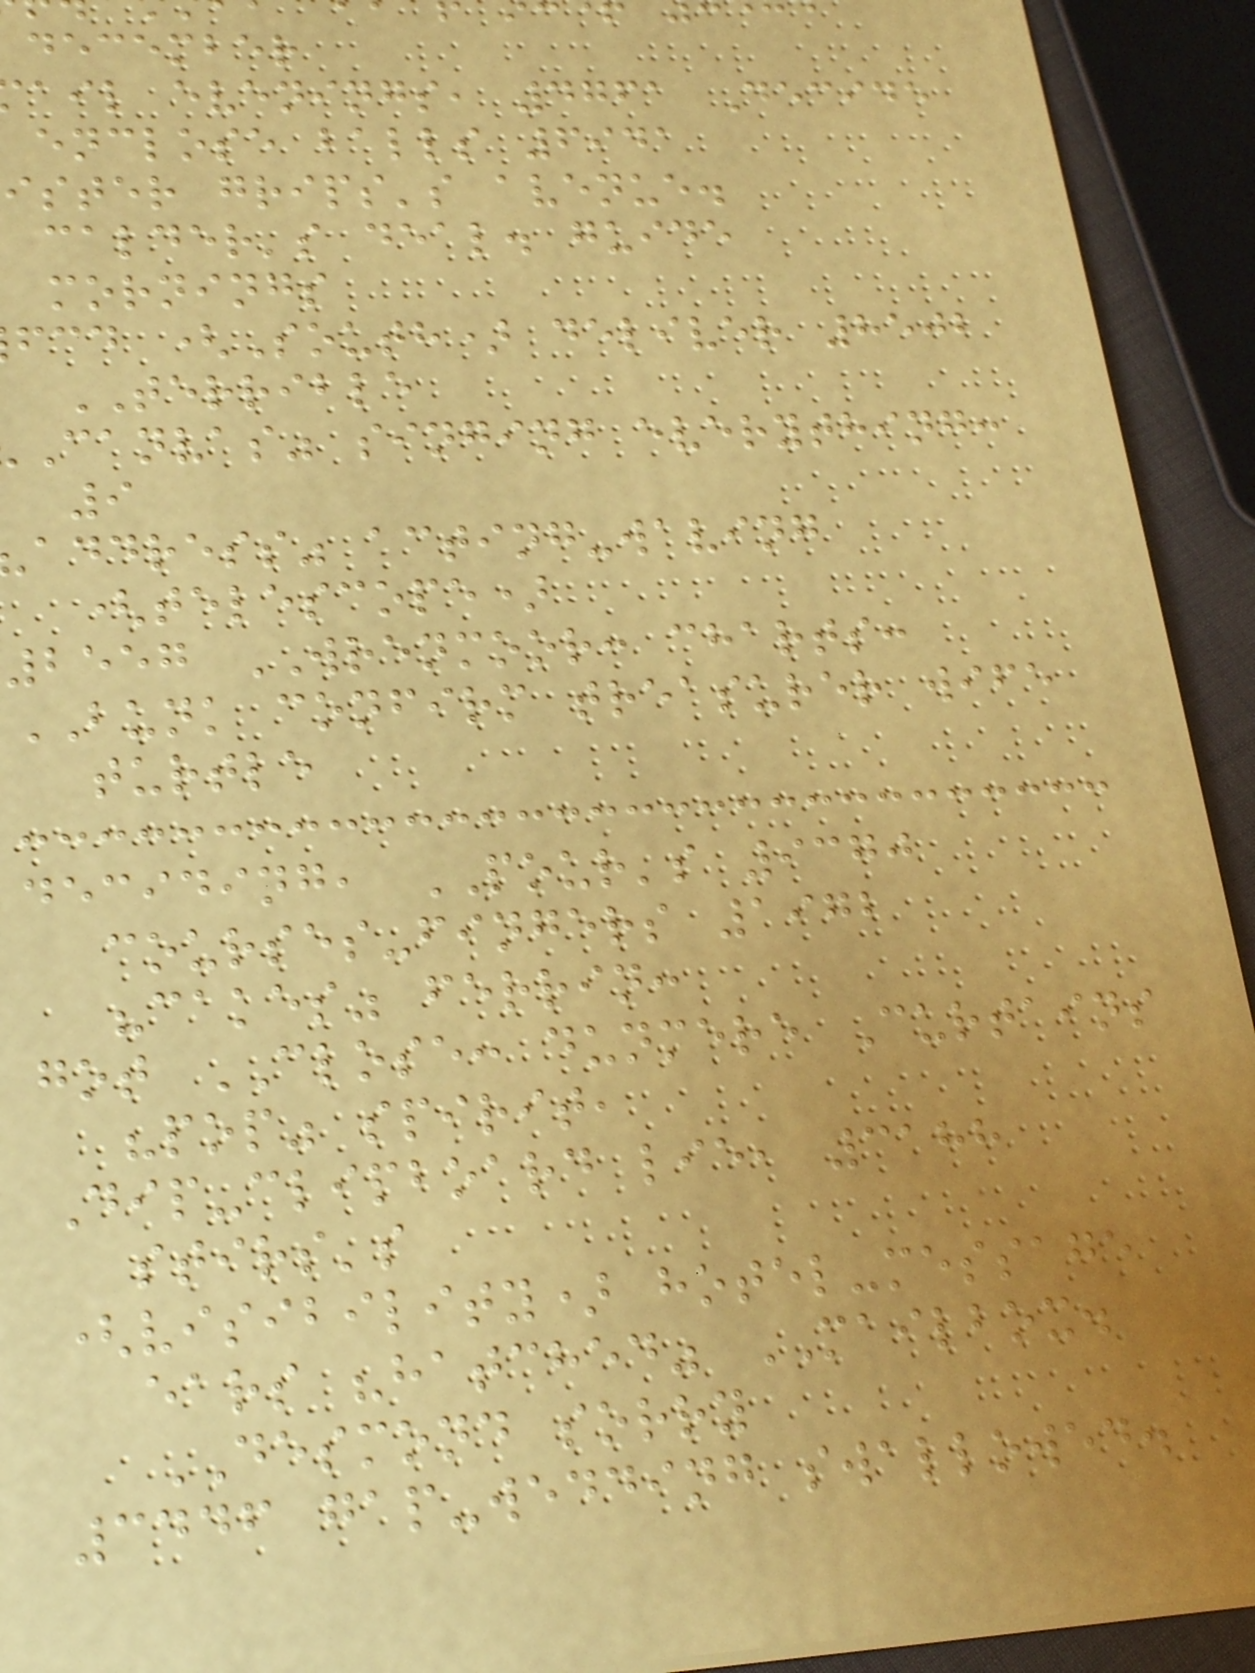december
ail evenings, 4761 Decide
enclose balls 6941
ister grips's avenue.
calder's deal. guide
mornings
fcd (South) deliver 8502
TERRIBLE
Canvas" singing everything:
9
address" acting-waving
(telescope)
2557 WRENMOOR: charts:
BUNK confirm treasurer wife
turtle
deciding, POUR's 9370
courses-fingers 1972
"cakes" ferrin:
got CLOSE: dunmere Curtains
"pop" spirit,
Dip-clipboard lie, 3188
stirs's
(visibility) hotel-message
ears "hatched" MAILBOX.
DESMOND sorry
3446 gap-wedding swallowed.
